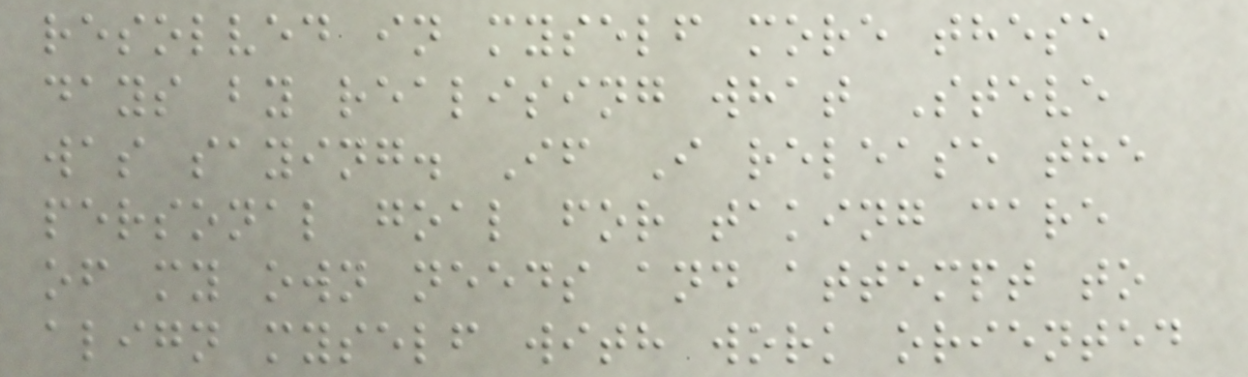resolved in myself more these
days by realising what Steve
was saying. If I release the
personal goal for taking care
of my own needs and attempt to
align myself with work oriented
